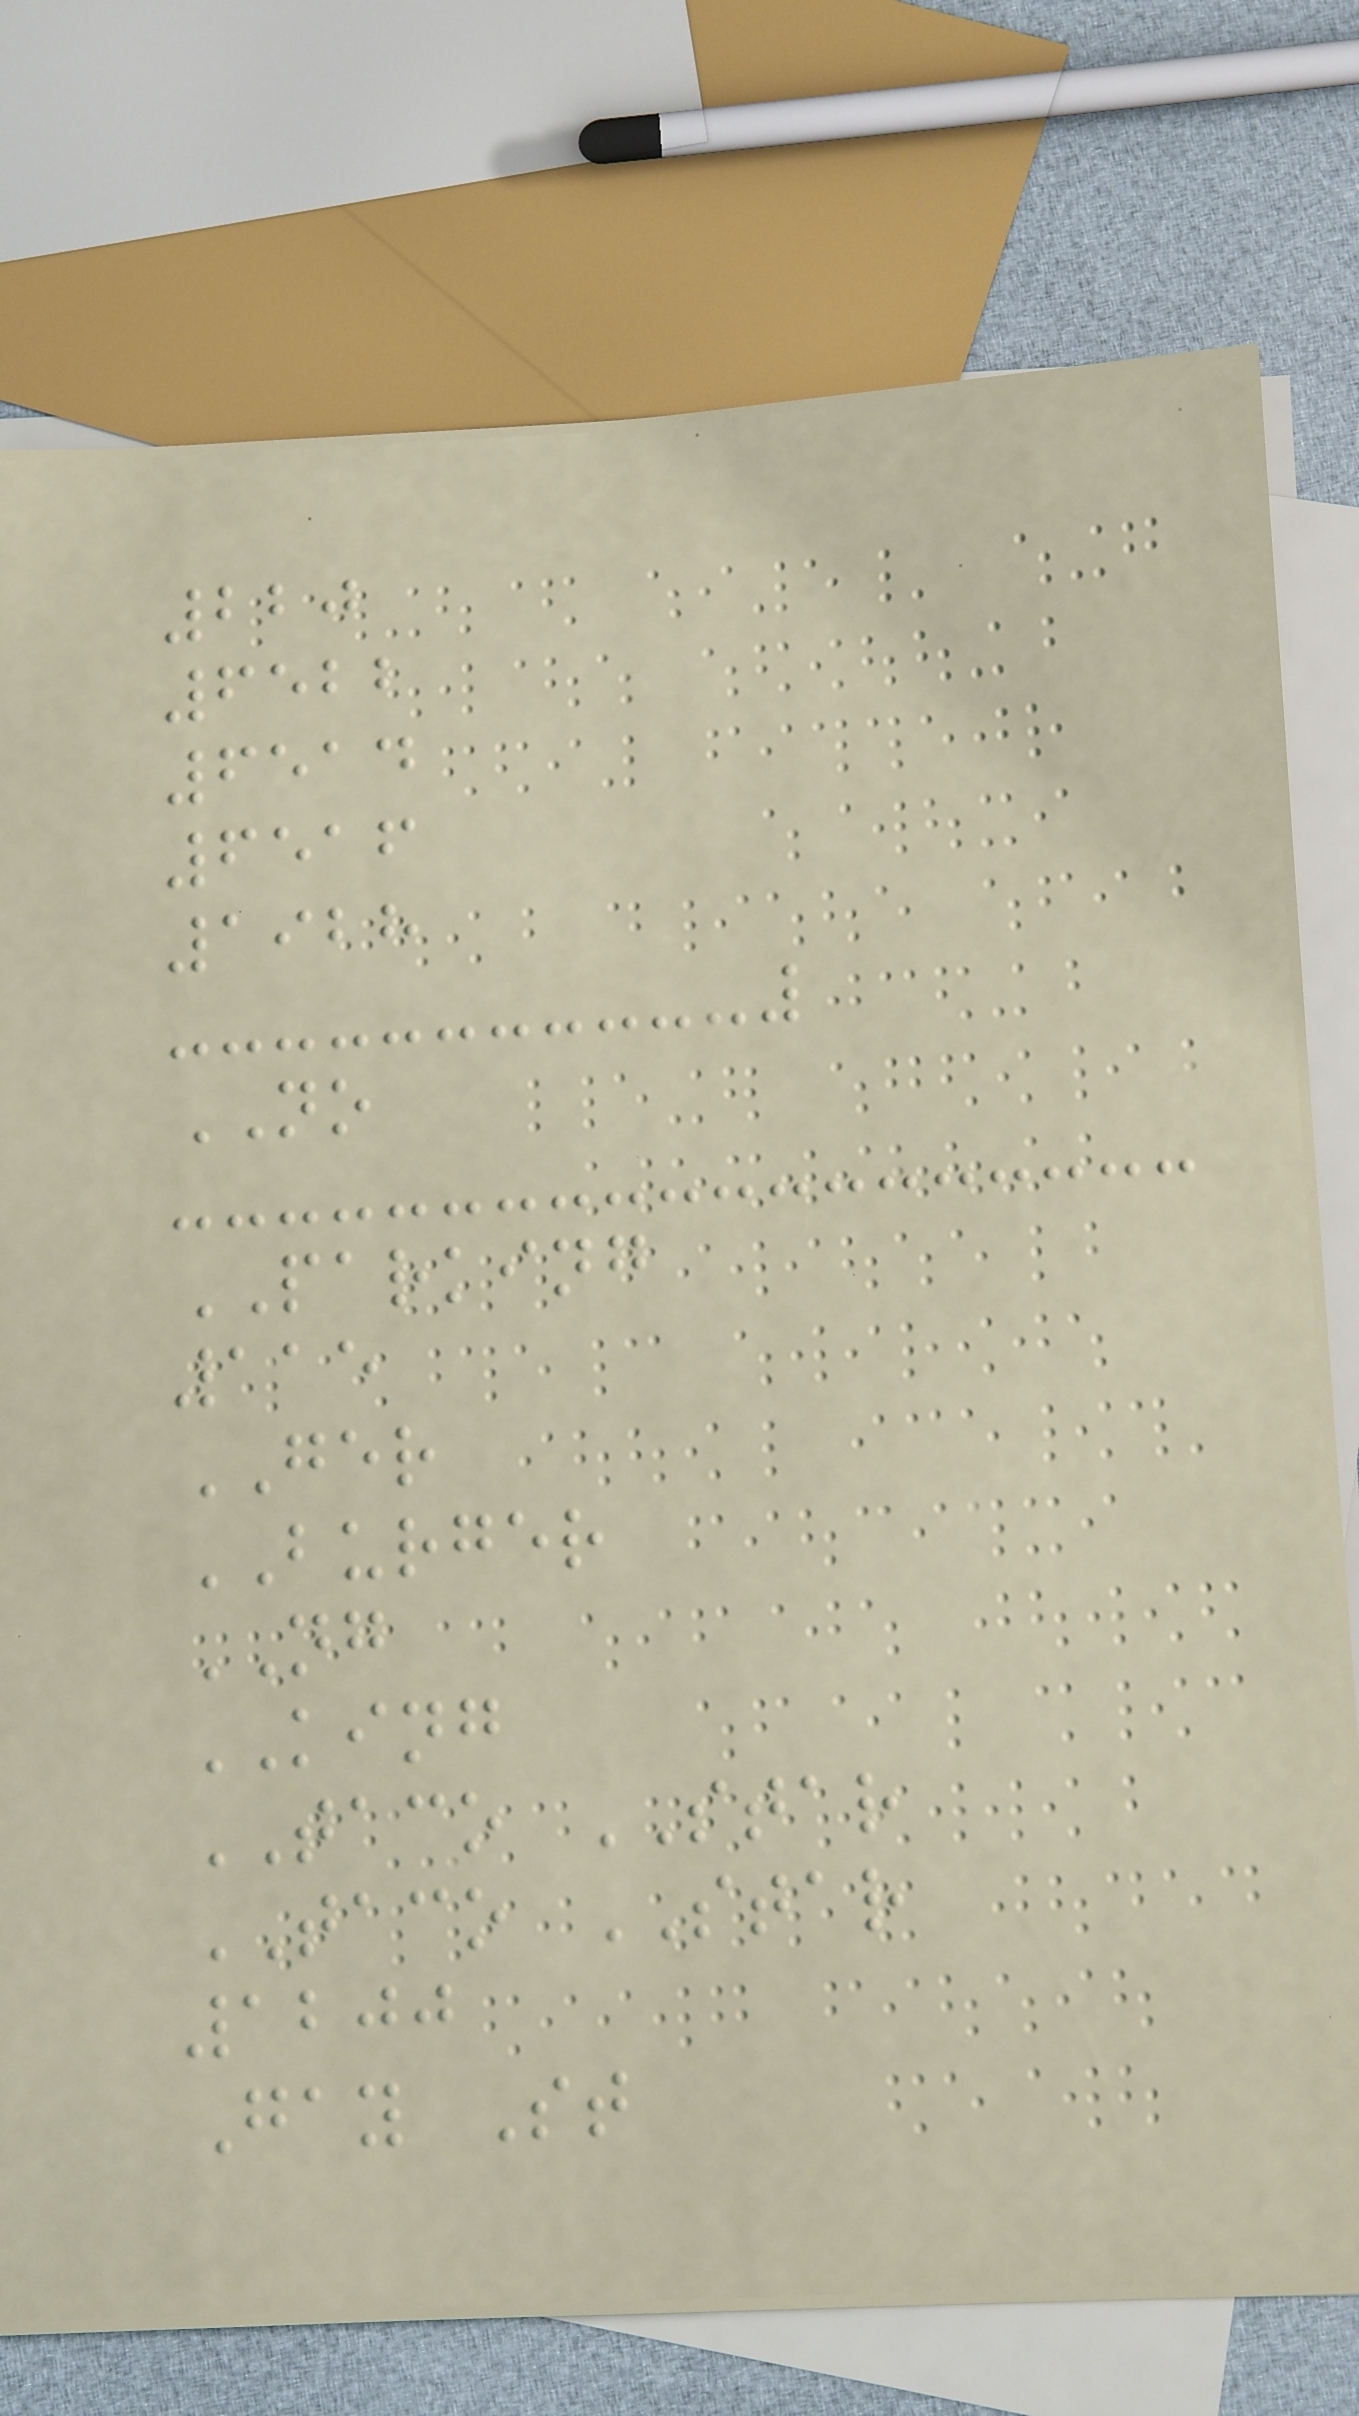220
6522
6514
6516
1928
NO
PARKING
115
GER
BURGER
NG
KING
TACO STAR
TACO STAR
1200
Gay St
